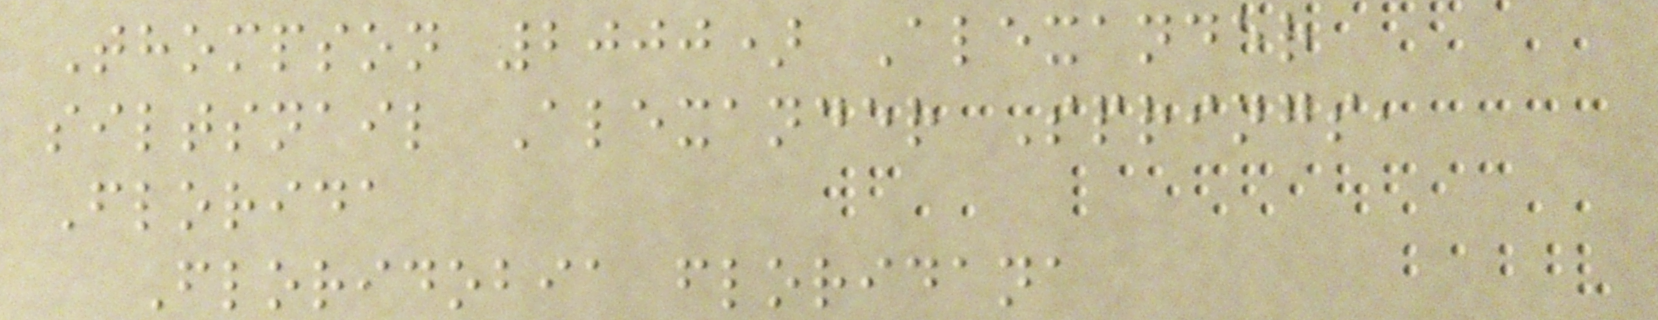Thompson 2000) Alexander
siltsnail Alexander Springs,
Florida
Floridobia floridana
